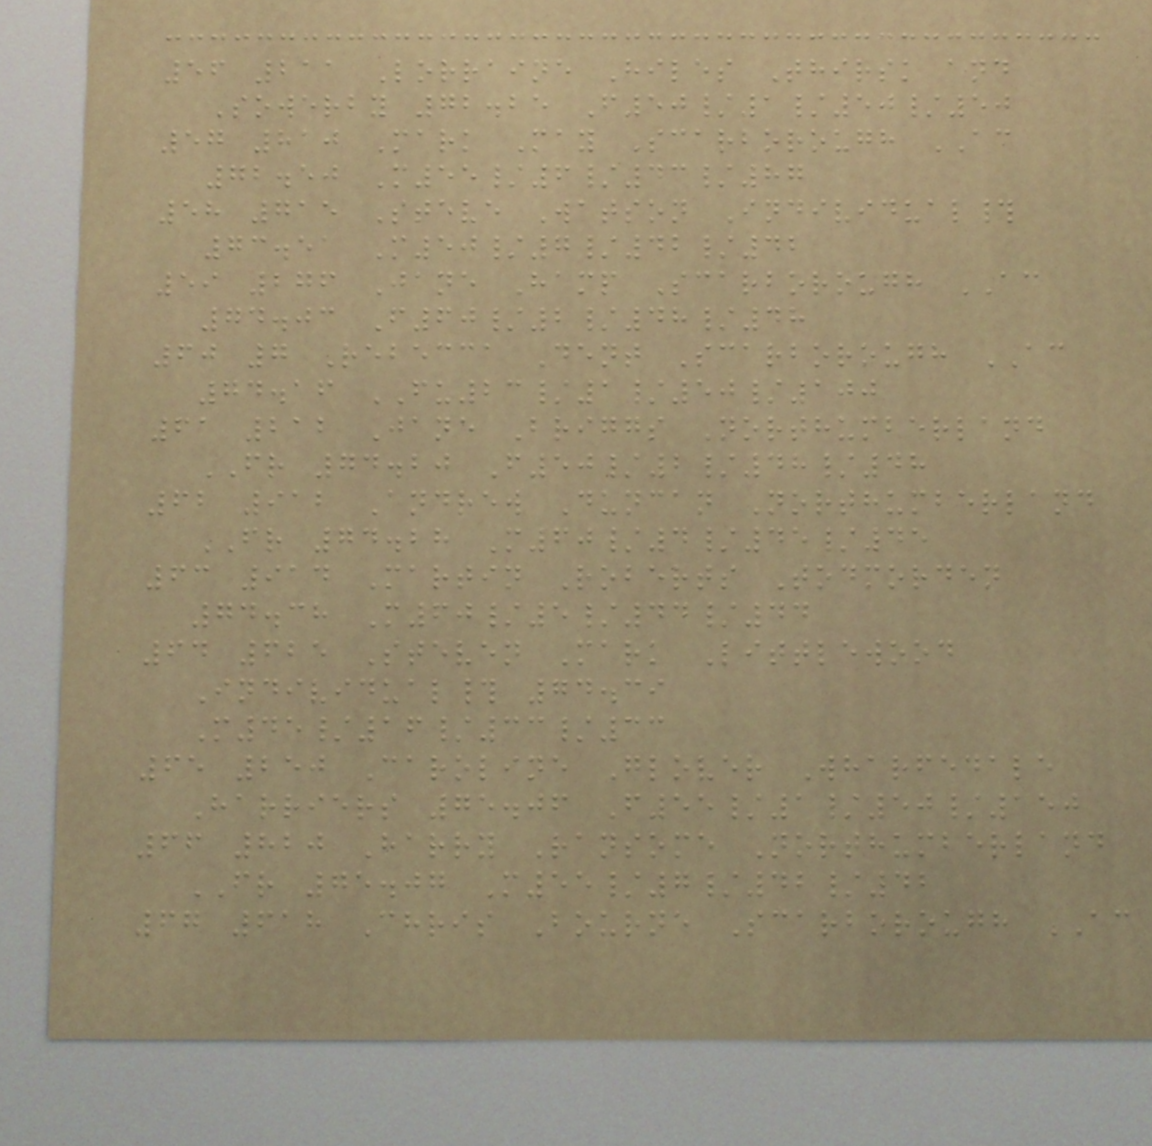56 211 Lorraine Hiles Thirsk and
Sowerby 72.25 F50/1/50/50
57 810 Mark May Scarborough AC
72.50 M55/6/43/87
58 715 Steve Watson Individual#
73.51 M50/7/42/42
59 276 Jane Hamp Scarborough AC
74.03 F60/2/48/48
60 7 Rebecca Dent Scarborough AC
74.16 FU23/1/50/100
61 212 Jane Briggs Northumberland
FR 74.20 F50/2/48/48
62 912 Andrew Duncan Northumberland
FR 74.28 M60/4/45/45
63 914 Martin Roberts Todmorden
74.38 M60/5/44/44
64 625 Steven Mark Littlewood
Individual# 74.39
M45/16/33/33
65 250 Caroline Glover Wharfedale
Harriers 75.06 F55/1/50/150
66 820 Harry Ransome Northumberland
FR 75.07 M55/7/42/42
67 618 Chris Bourne Scarborough AC
